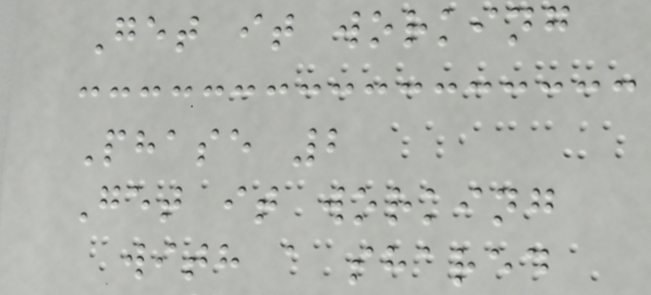Get it working
Phase 2
Get it working
with a shared
